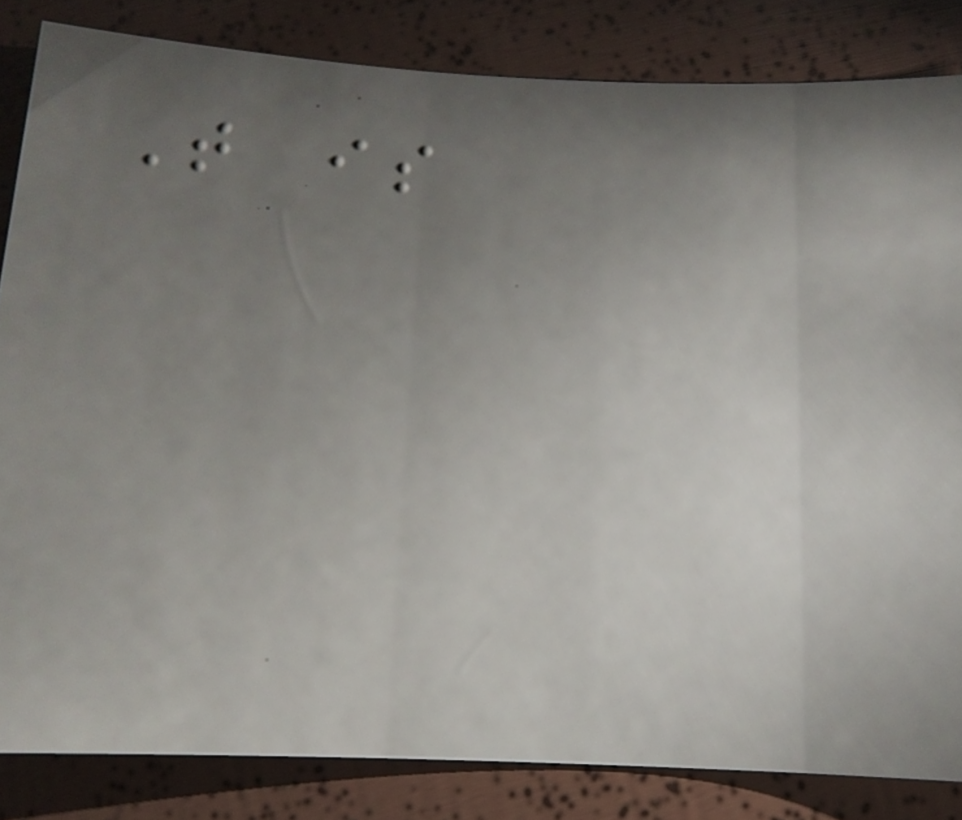That is
